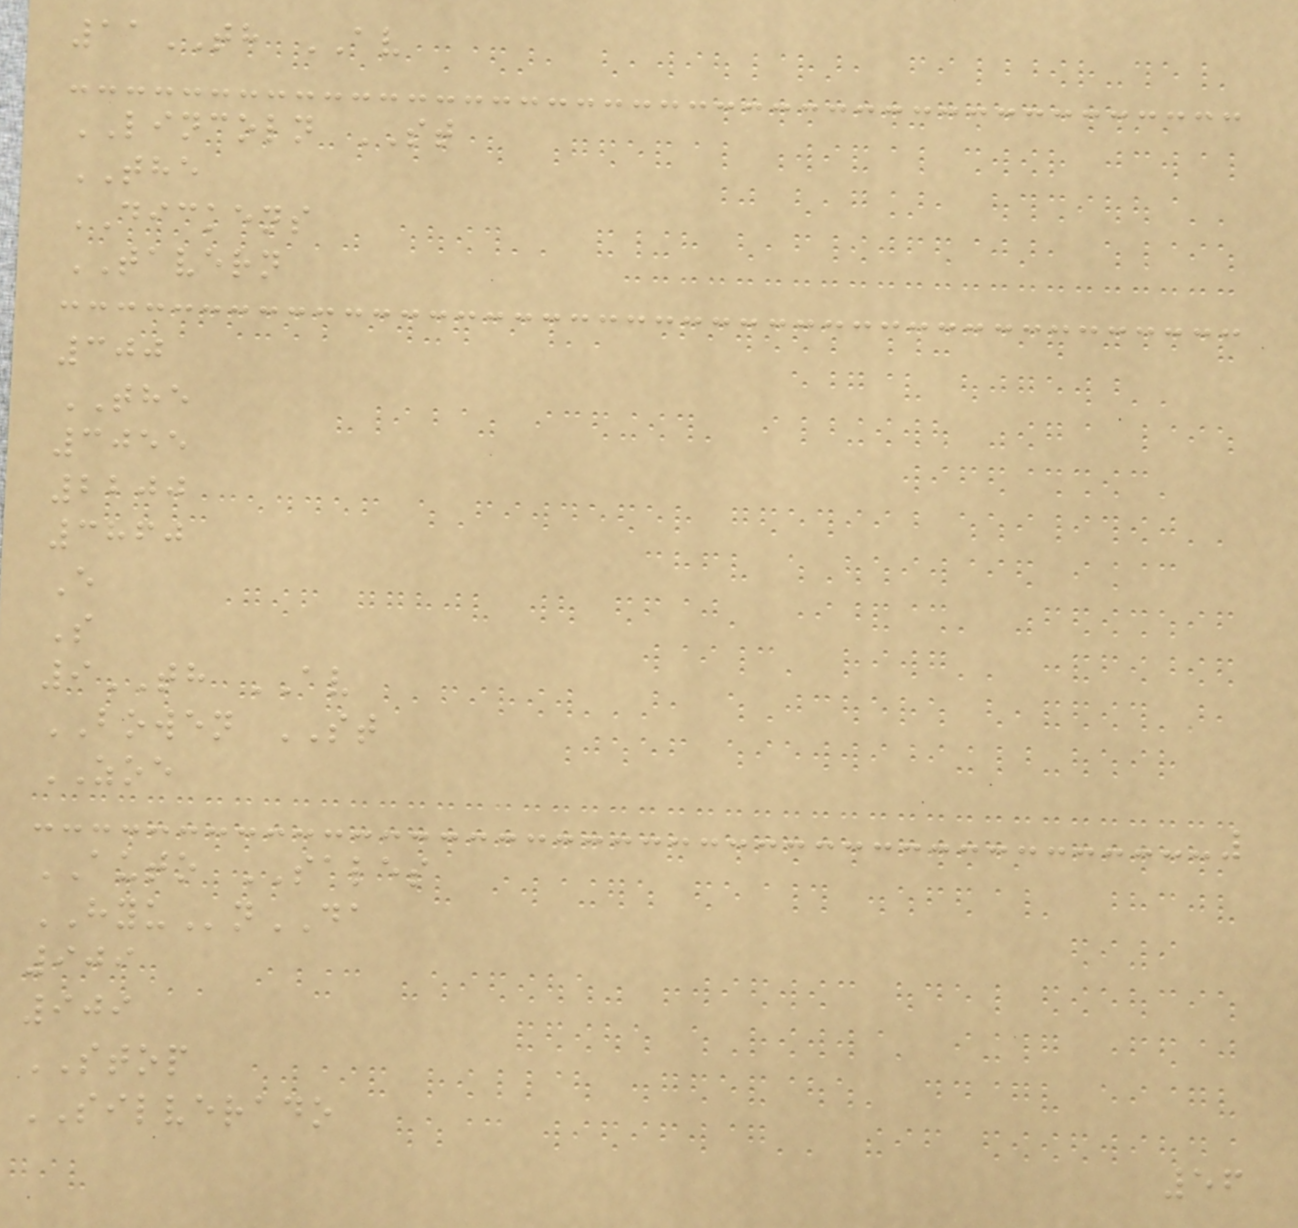11TH AV
LINCOLN ST
THE
DICKENS
TAVERN
300
THE
3055
2200
3860
E
S
9TH AV
BOWEN ST
ZOE
AUTO SALES
HYUnDA
909
909
STOP
SILVERADO
56
